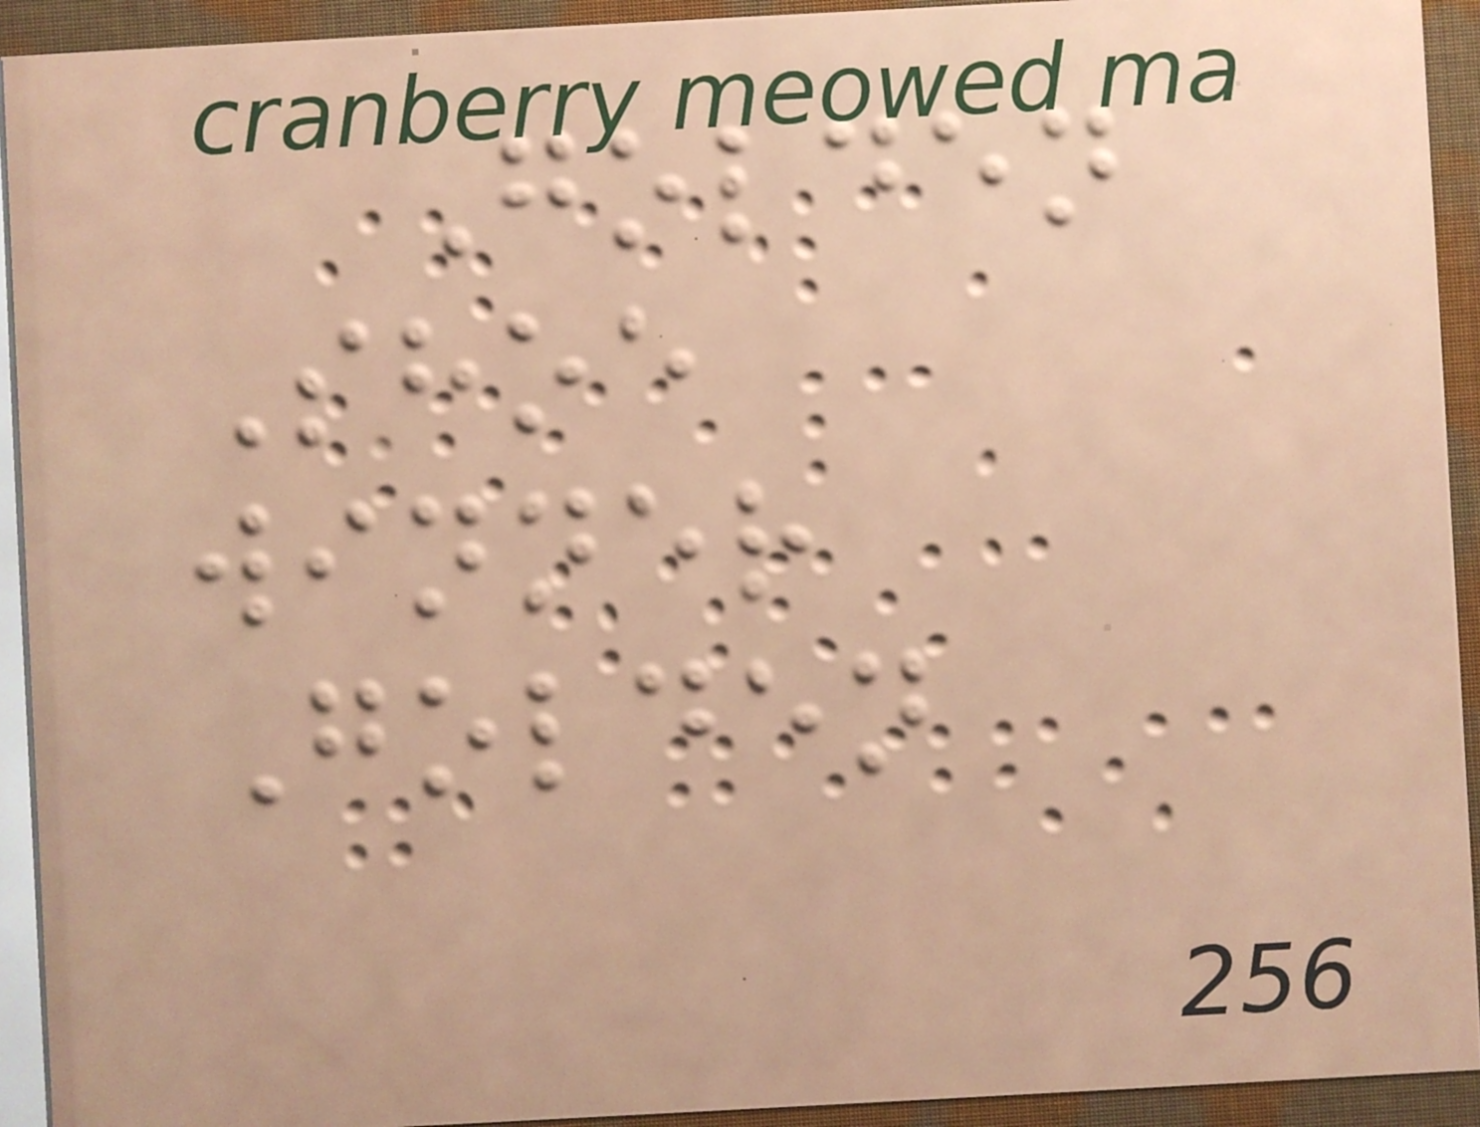Golden
Shoe
winner
Golden
